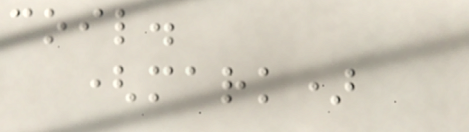coil.
(mark)
